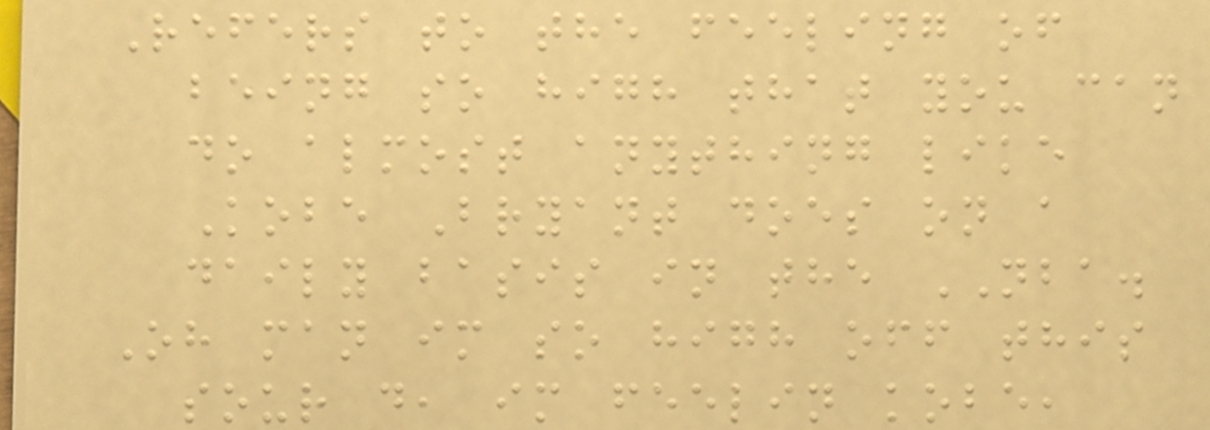Refers to the feeling of
being so high that you can
do almost anything like
Kobe Bryant does on a
daily basis in the NBA.
Oh man im so high off this
sour d, im feelin kobe,
